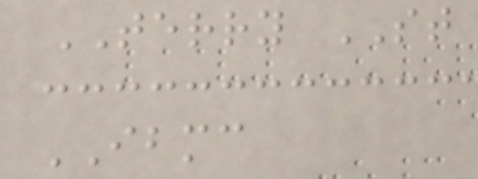TERRY ST
IBMC
